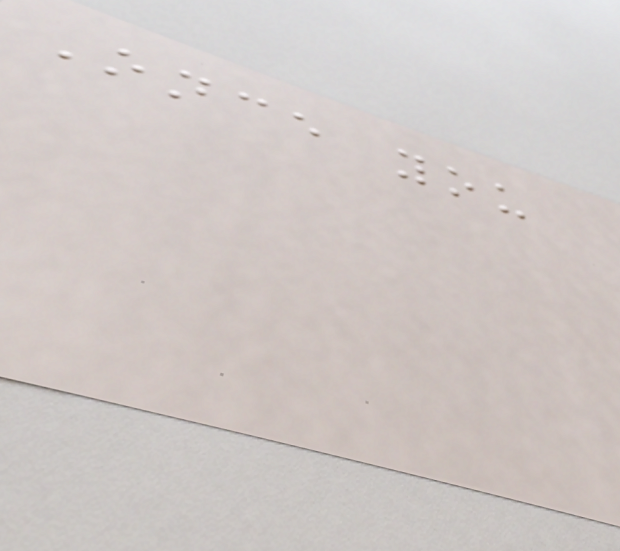Once you
